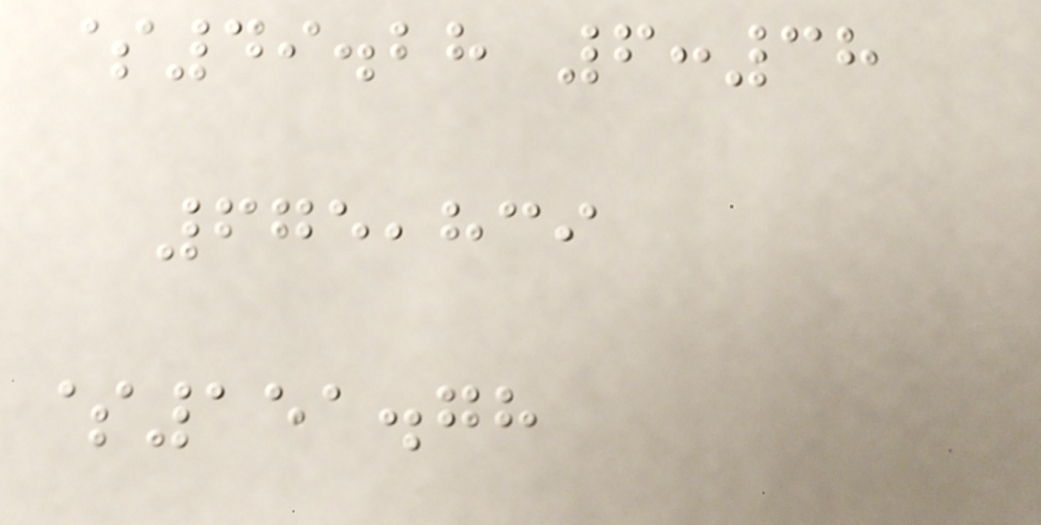$49.28 6:38
675,839
$151.78
